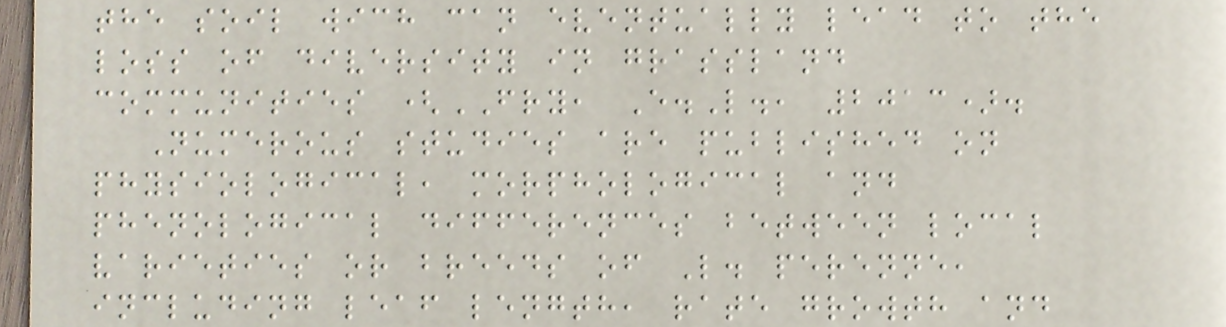the soil wich can eventually lead to the
loss of diversity in grassland
communities (FRY, E.L., 2013).
Numerous studies are published on
physiological, morphological and
phenological differences between local
varieties or breeds of L. perenne,
including leaf length, rate growth and
